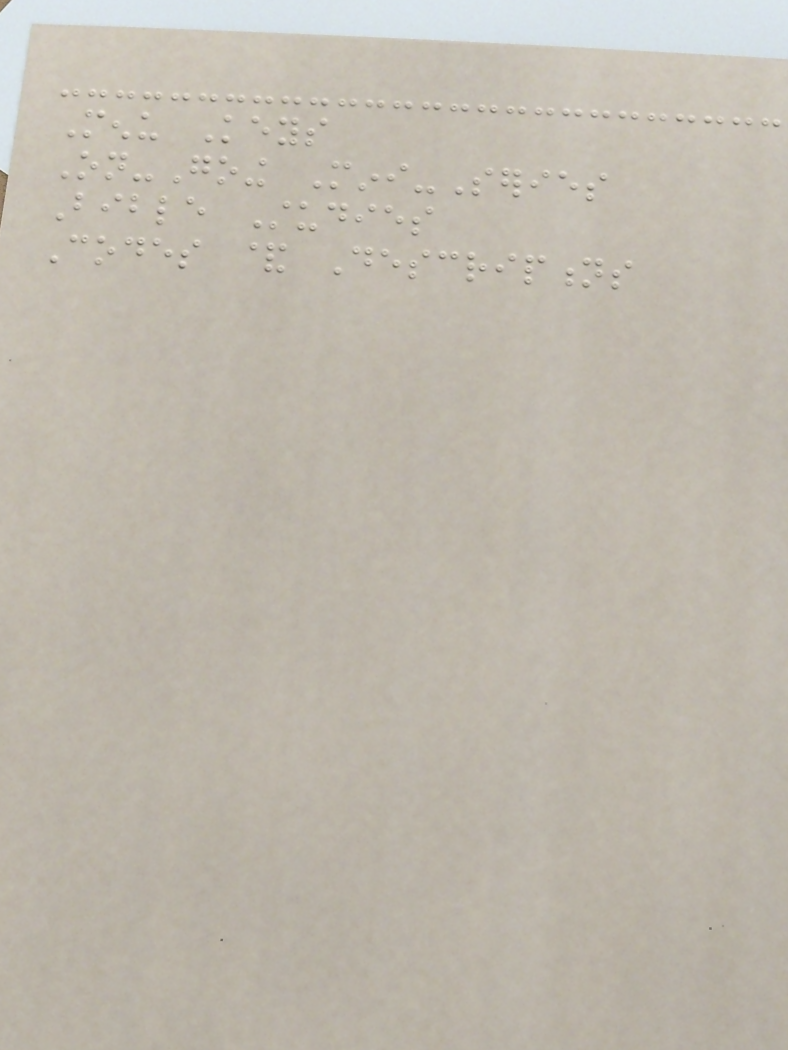Menu Keys
On-Going Mini-Series
Bible Studies
Codes & Descriptions
